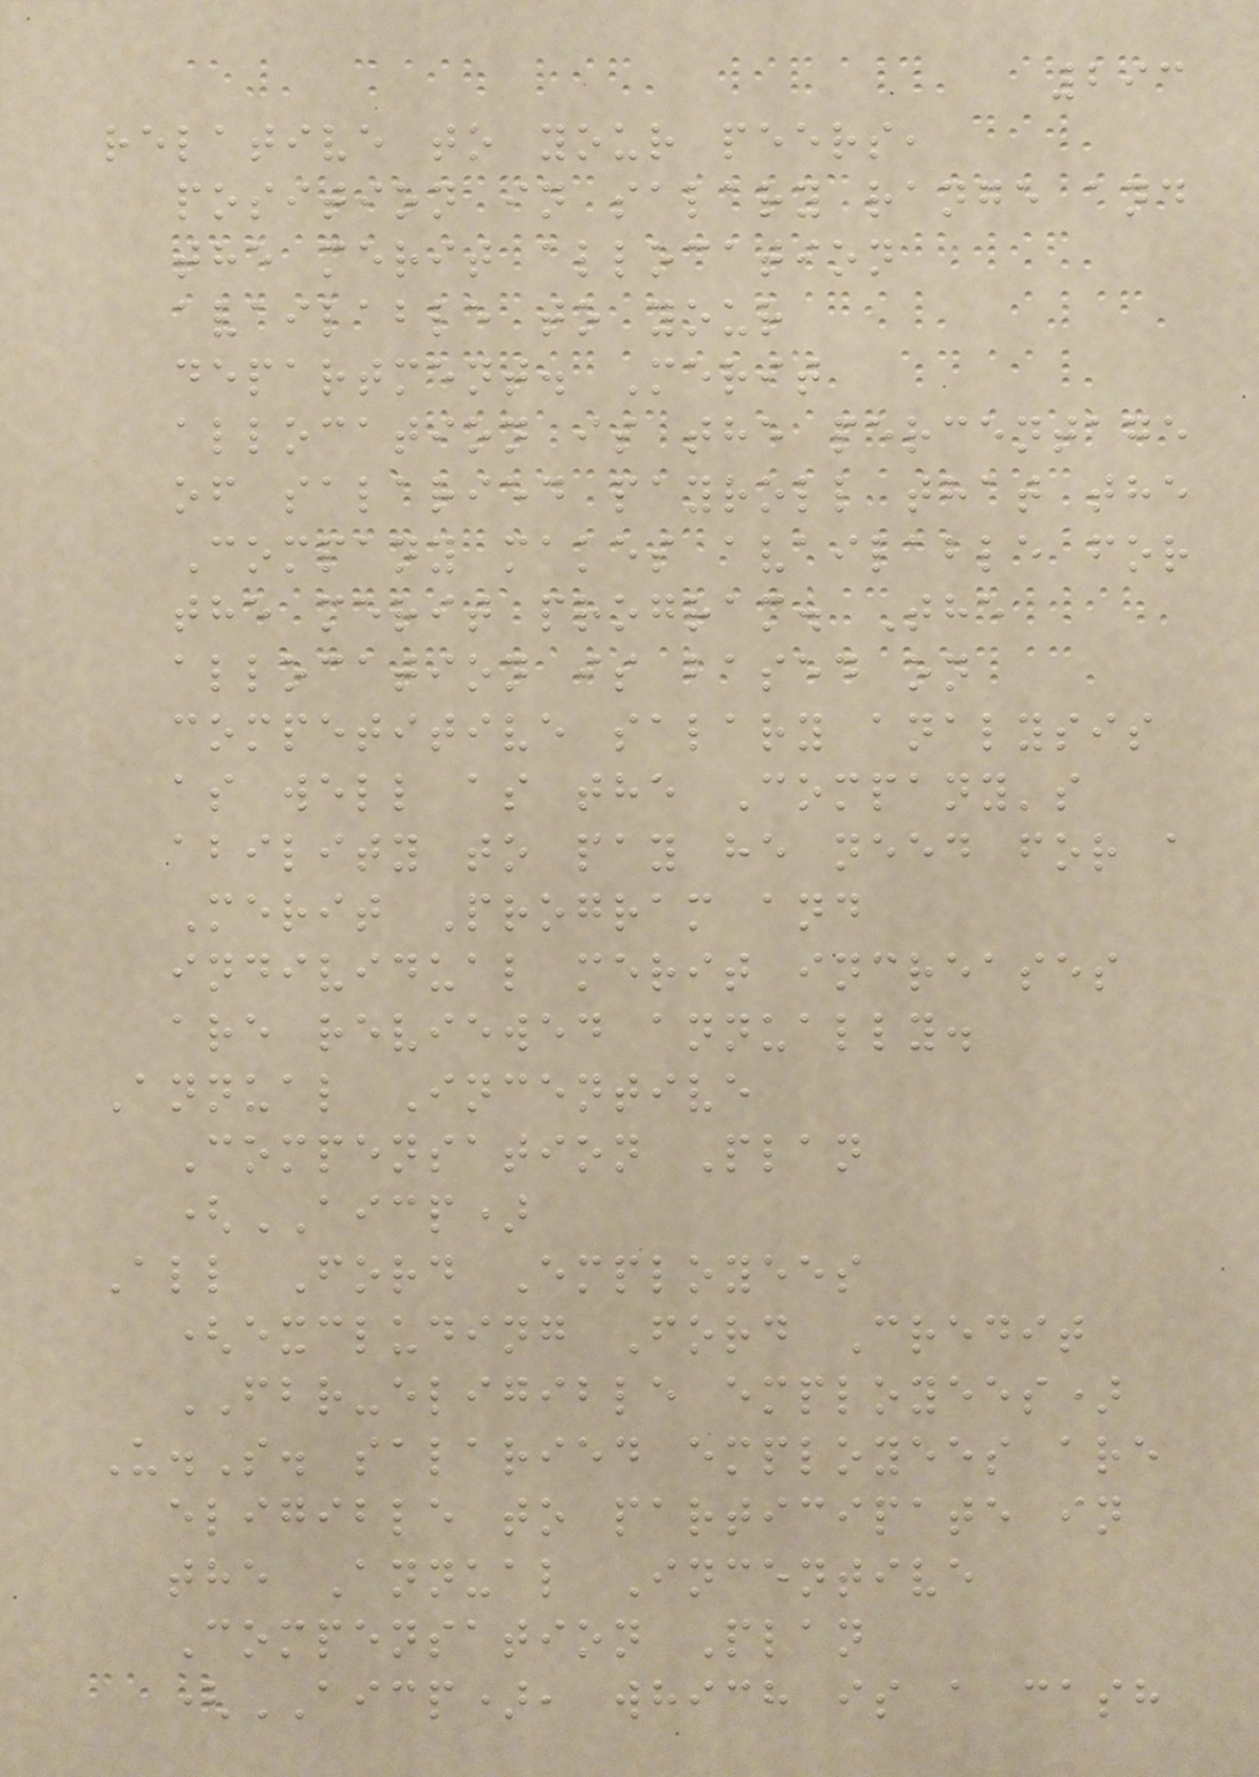293
relative to your peers,
position in salary range and
the merit allocation
available to your
department. Merit
allocation is the percentage
of salaried payroll that the
Company makes available for
the merit program. The
allocation is based on
competitive salary analysis
as well as the Company's
ability to pay he need for a
Merit Program and
individual merit increases
are reviewed annually.
Annual Incentive
Compensation Plan
(AICP)
All Ford Employees
(excluding Ford Credit
FBR-eligible employees)
U.S. salaried employees are
eligible to participate in
the Annual Incentive
Compensation Plan
(AICP), which is a cash
